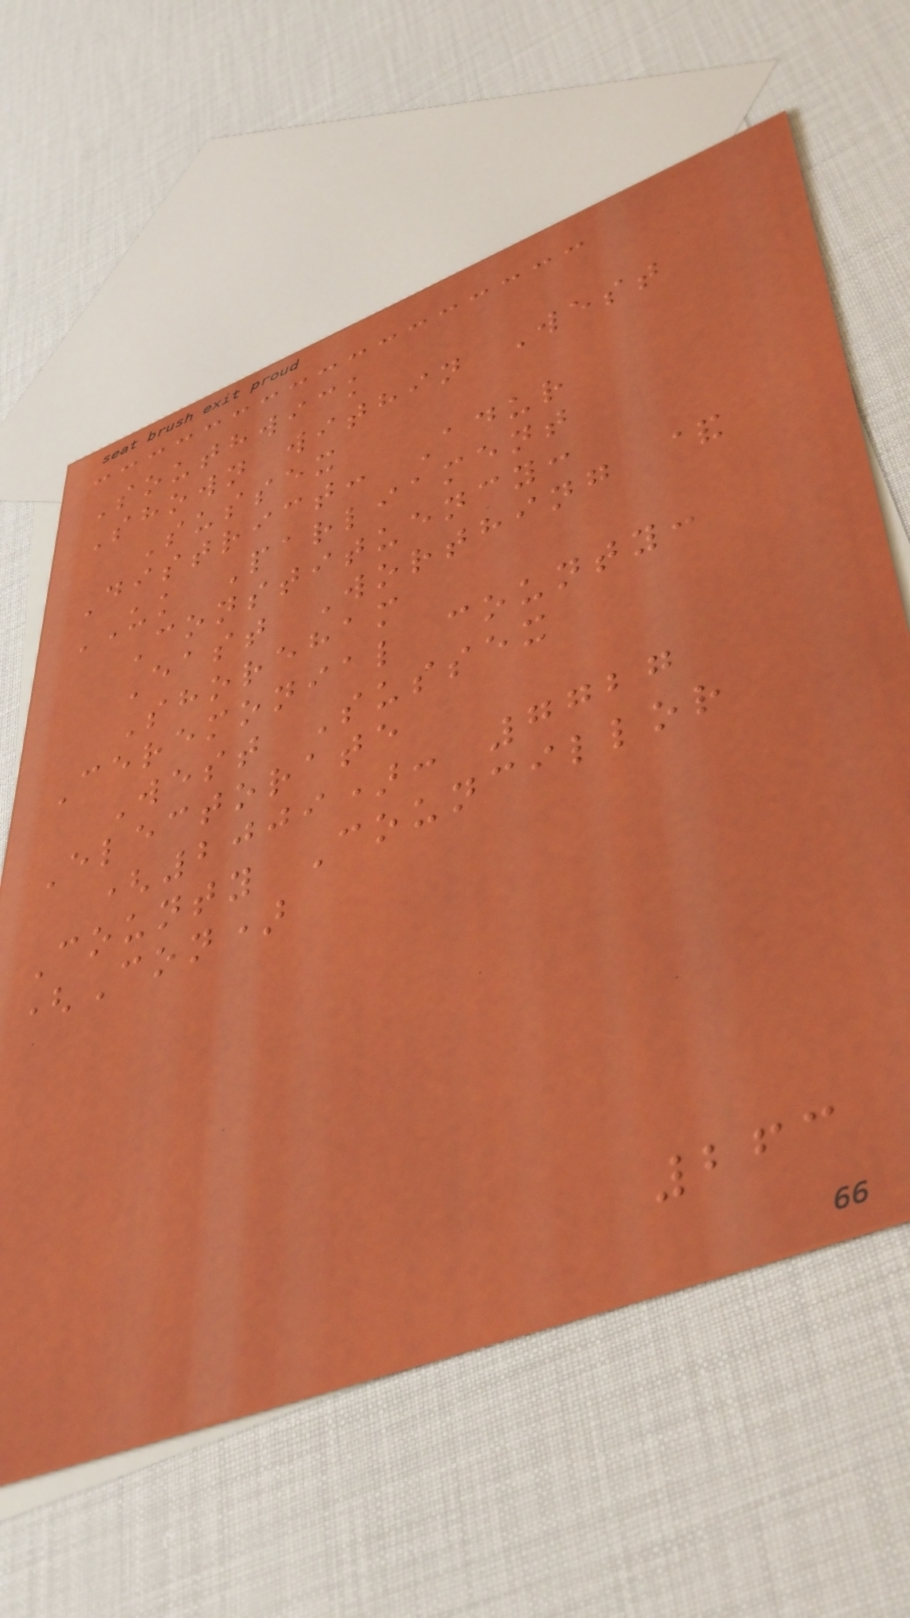Southwick
Shown within West
Sussex
District: Adur
UK Parliament
Constituency:
East Worthing &
Shoreham
Ceremonial county:
West Sussex
Electorate
(2009): 7727
County Councillor
(Con)
263
